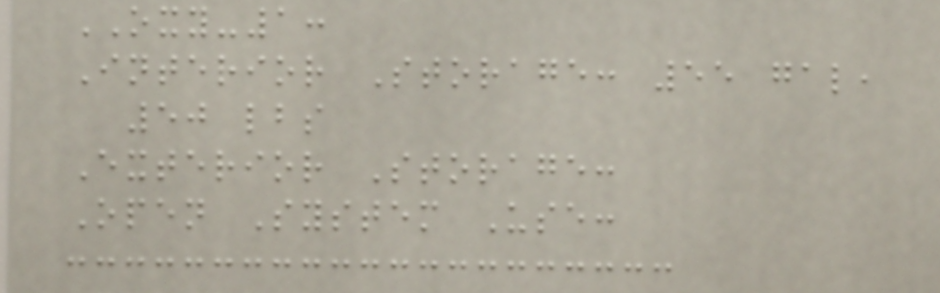OXY-1:
Interior Storage: 55 gal,
50 lbs
Exterior Storage:
Open System Use:
